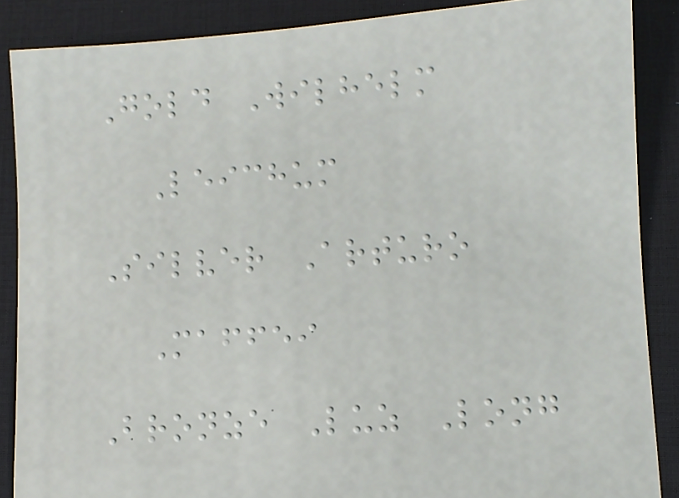Gold Wilhelm
Leichum
Silver Arturo
Maffei
Bronze Luz Long
